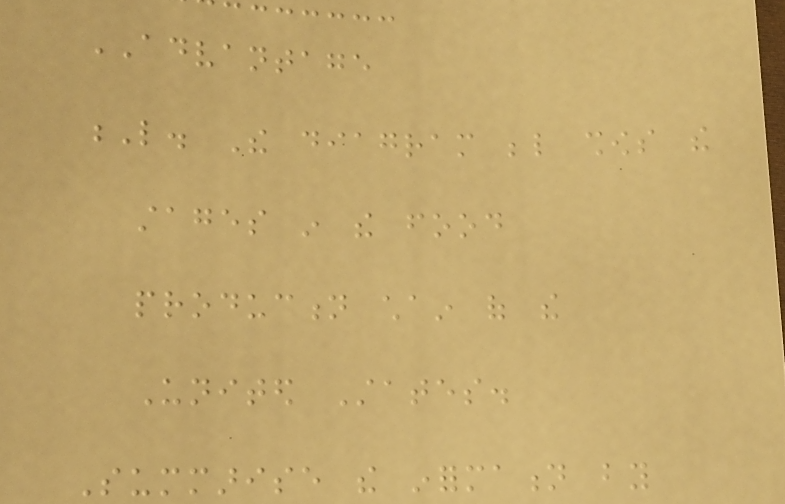ADVANTAGE
L. The diagram below shows the
stages in the food
production chain of the
United States.
Summarise the information by
